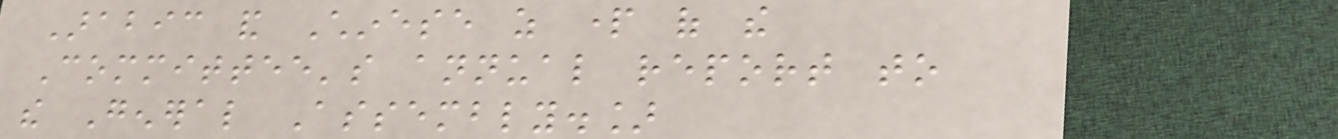Arabic and Chinese as part of the
Committee's annual report to
the General Assembly.]
